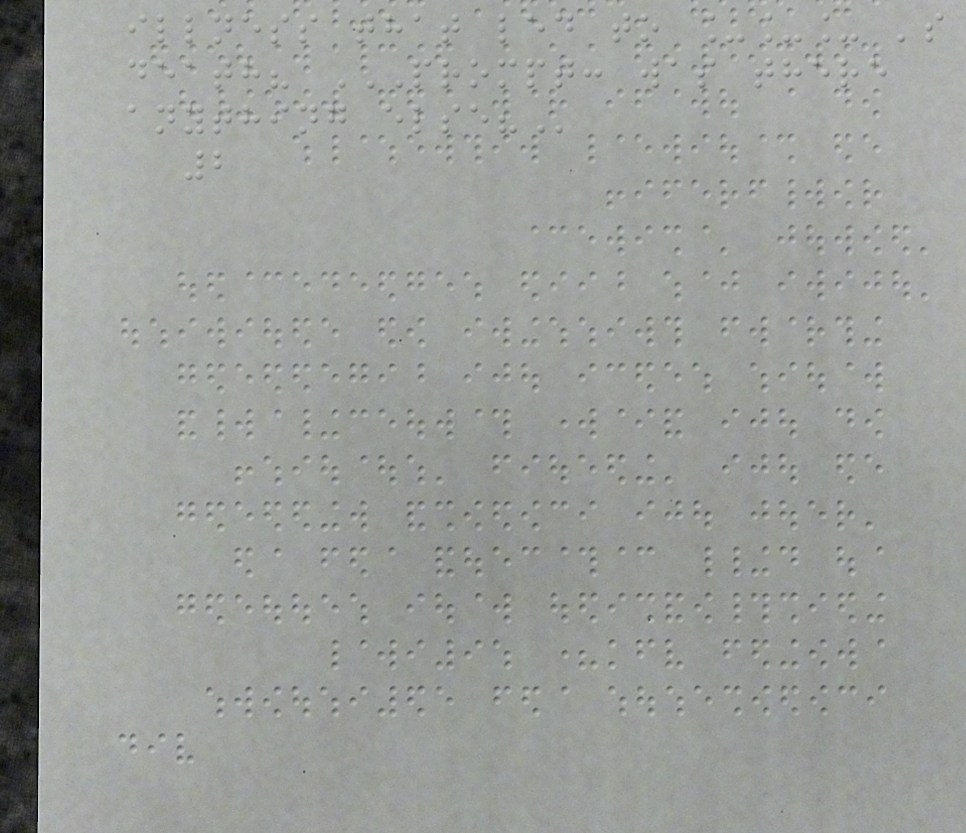illness that led to ___ 's
death? PROMPT: WAS THERE
ANYTHING ELSE?
2
